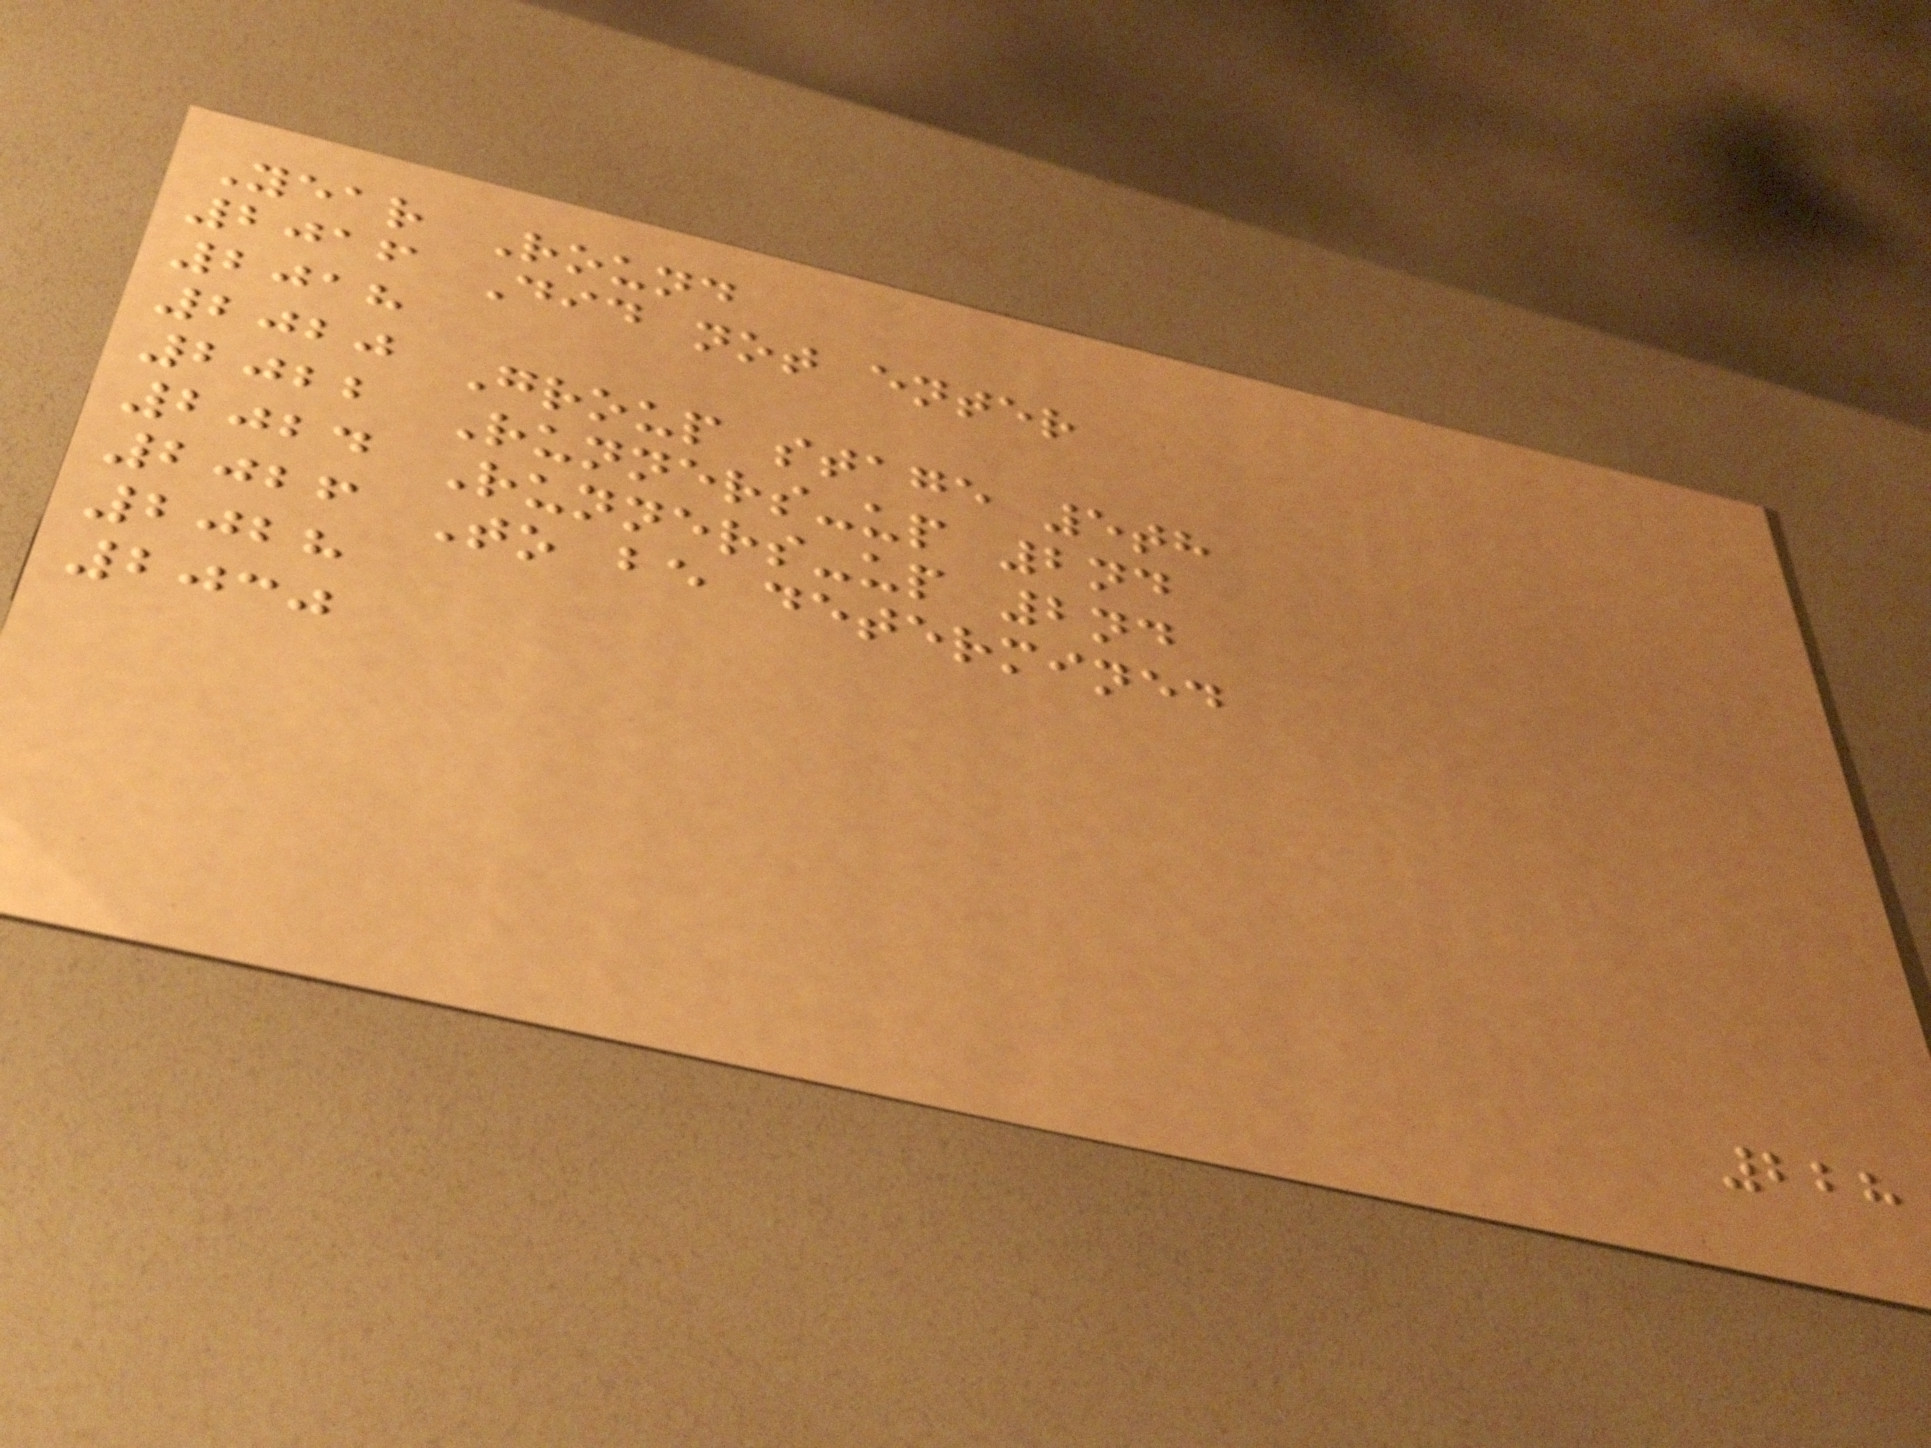Year Round
2016 Did not enter
2018
2020 Group stage 5th
2022 Runners-up 2nd
2024 Runners-up 2nd
2026 To be determined
2028
2030
228
